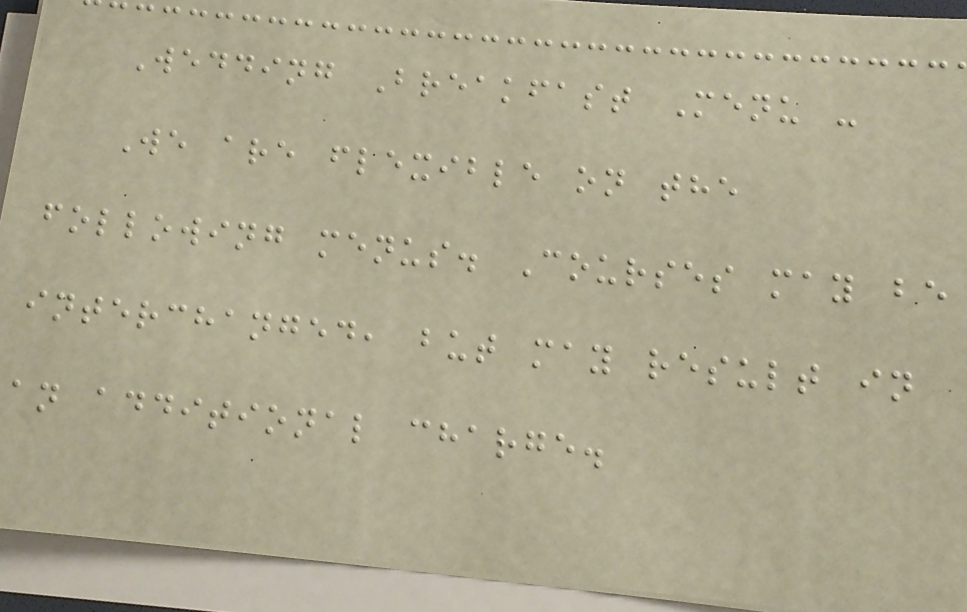Wedding Breakfast Menu -
We are flexible on the
following menus. Courses may be
interchanged, but may result in
an additional charge.
